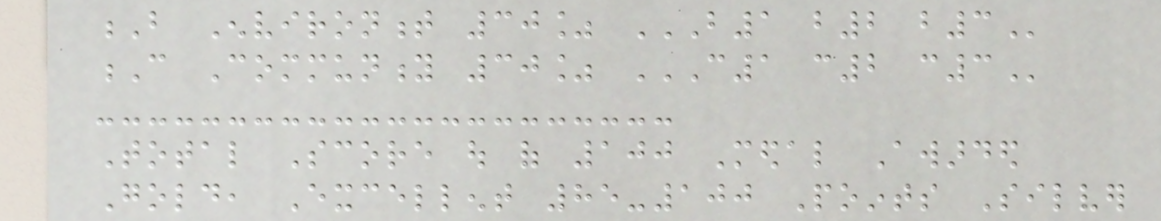B Environment 30% B1 B2 B3
C Community 30% C1 C2 C3
Total Score out of 100 Medal Awarded
Gold, Excellent 85-100 Points Silver
